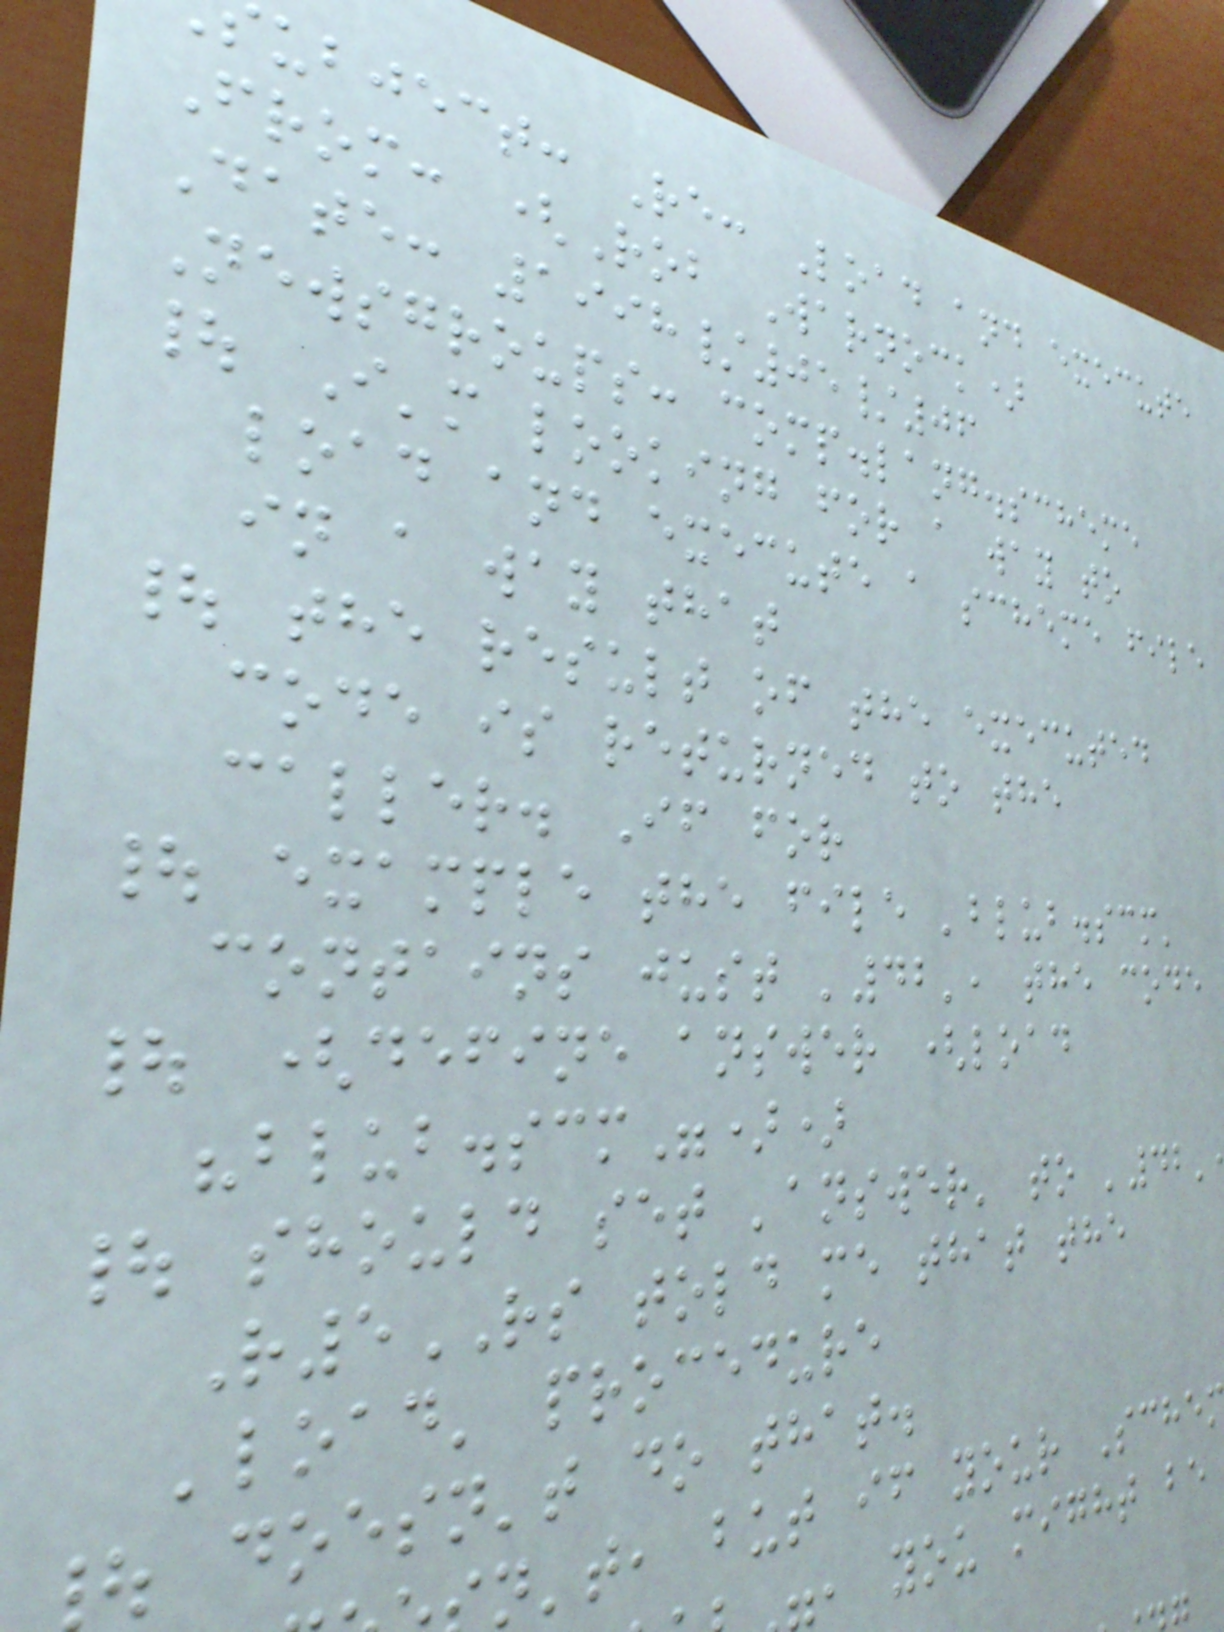ubject: Re: Load and execute
From: (Rob Warnock)
Date: 1998/05/06
Newsgroups: comp.lang.scheme
| I'm looking for a way to
load and execute a scheme file
in a way that
| the result of the executed
code is returned to the
caller. If for
| example the file 'blub.scm'
contains just '42', the code
| (define answer (load
"blub.scm"))
| should set 'answer' to '42'
R5RS told me that the
'load' procedure
doesn't do that.
n't, but if your Sche
, you might be
